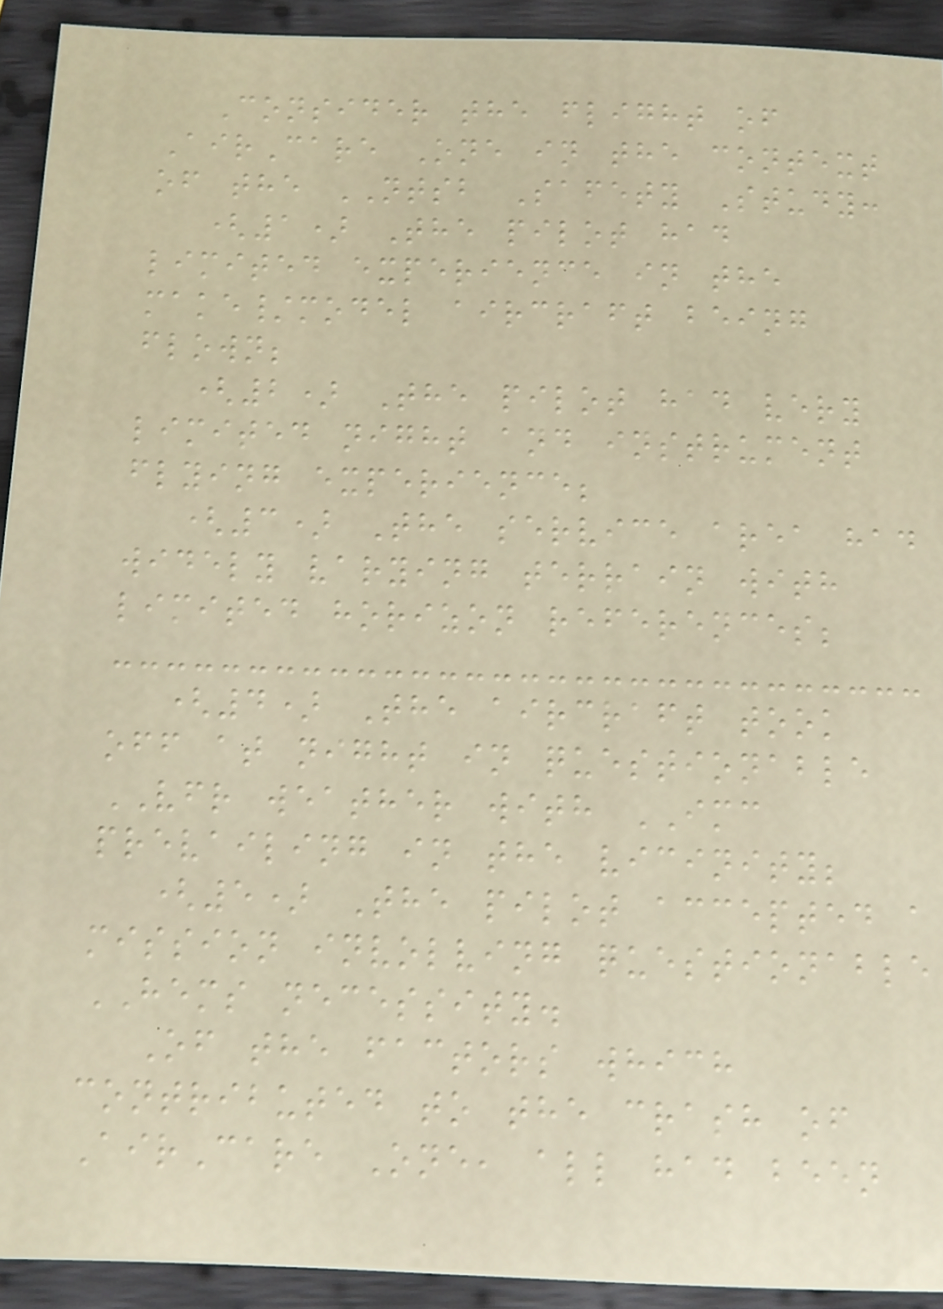Consider the flight of
AirCare One in the context
of the NTSB Safety Study:
(1) The pilot had
limited experience in the
make/model aircraft being
flown;
(2) The pilot had very
limited night and instrument
flying experience;
(3) The service area had
widely varying terrain with
limited horizon references;
(4) The aircraft took
off at night in questionable
VFR weather with IMC
prevailing in the vicinity;
(5) The pilot accepted a
mission involving questionable
HEMS necessity.
Of the factors which
contributed to the crash of
AirCare One, all had been
